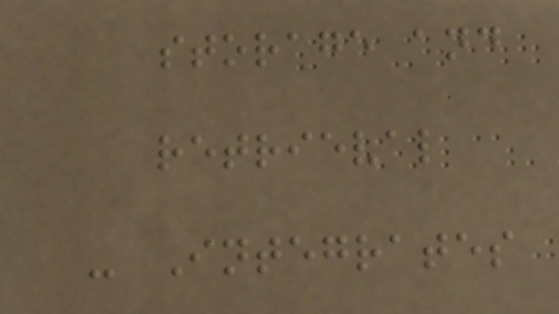storage and
retrieval
- Integrates
